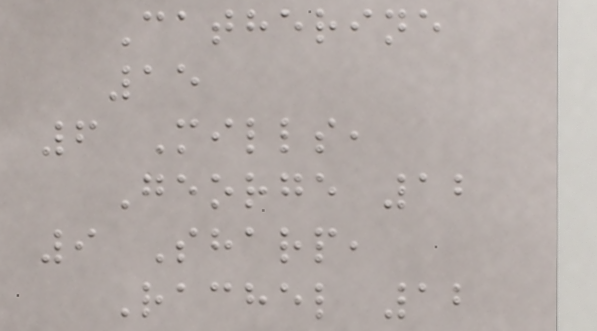Catherine
15
6 Mills,
George 12
9 Sharp,
Rachel 12
